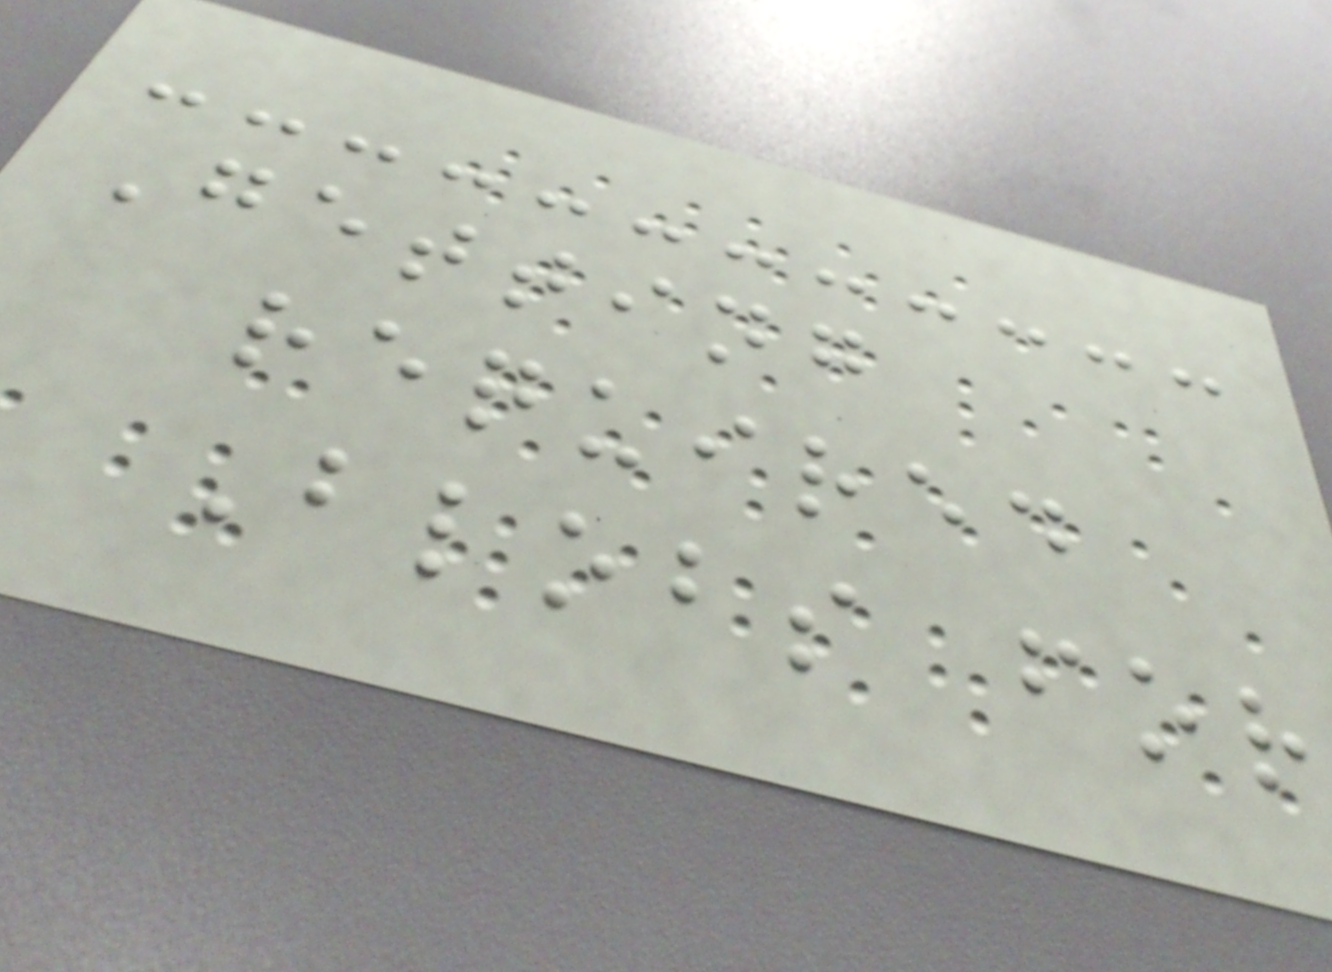Getting
required
Blobs for
